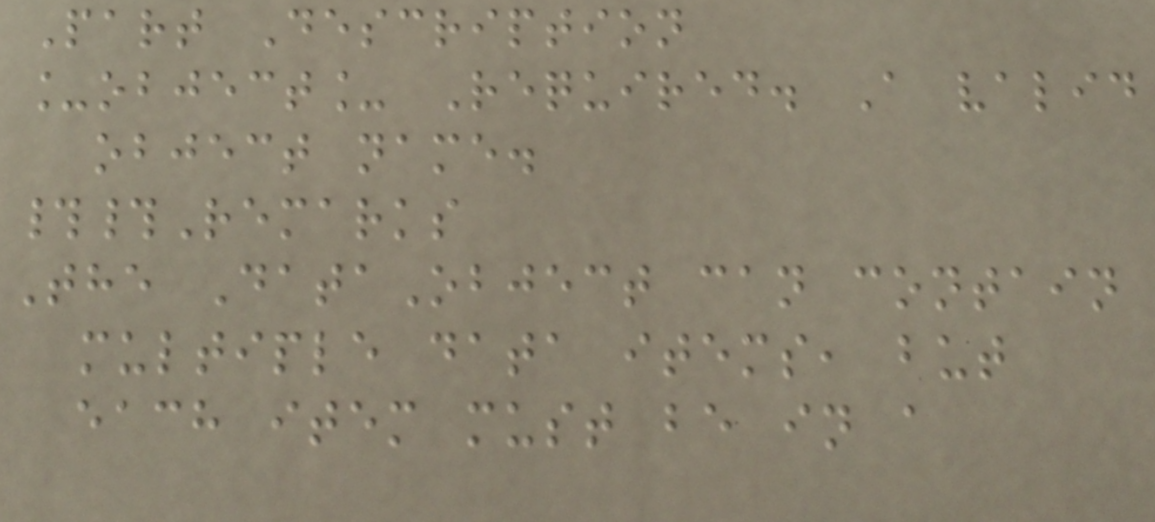Part Description
_object_ Required. A valid
object name.
##Remarks
The DataObject can contain
multiple data items, but
each item must be in a
